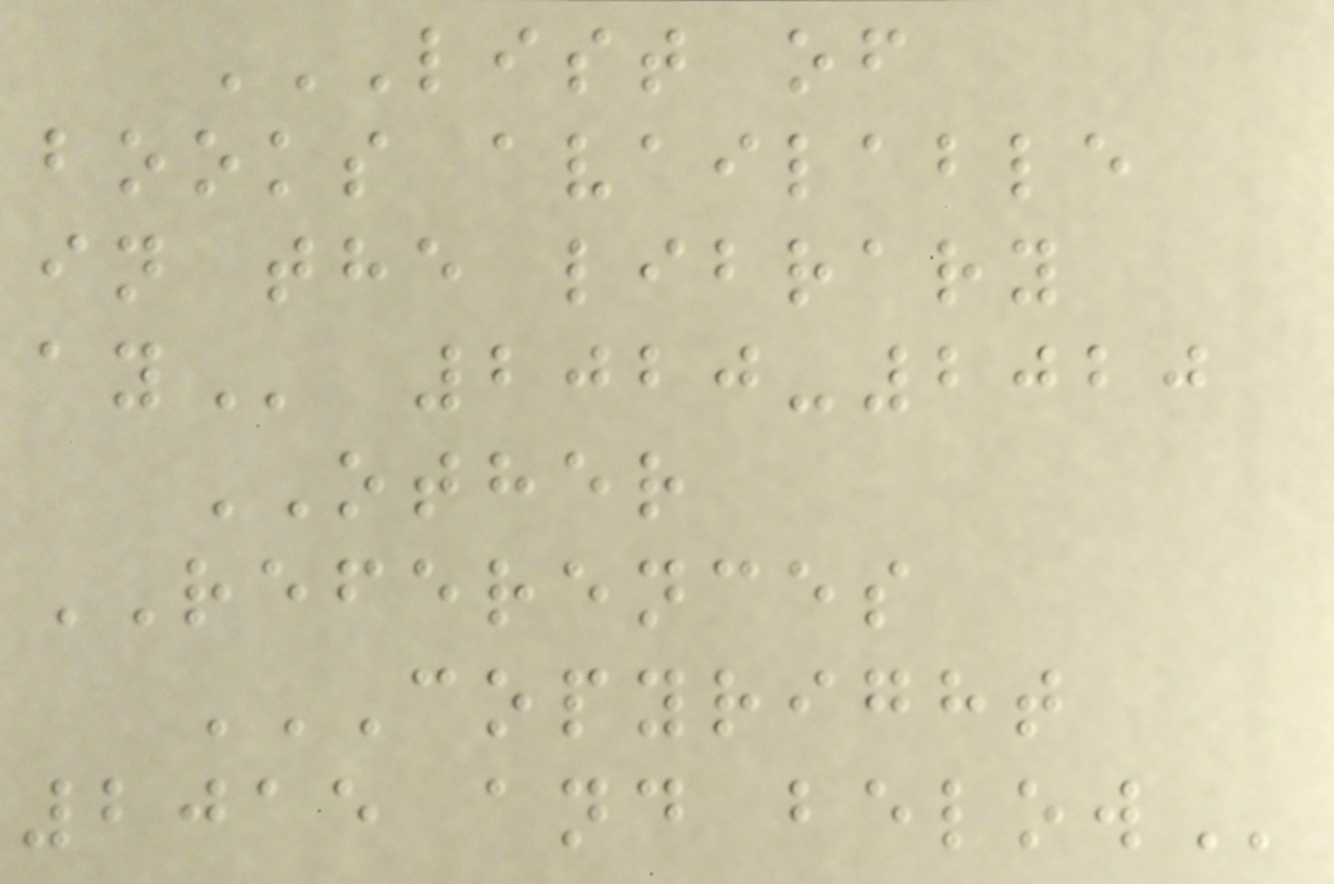LIST OF
BOOKS AVAILABLE
IN THE LIBRARY
AY 2020-2020
OTHER
REFERENCES
COPYRIGHT
2015 AND BELOW
